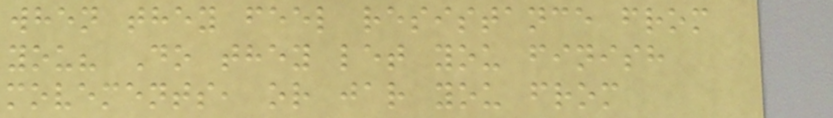when they feel resistance from
you? Do they let you finish
movements, or jar you from
